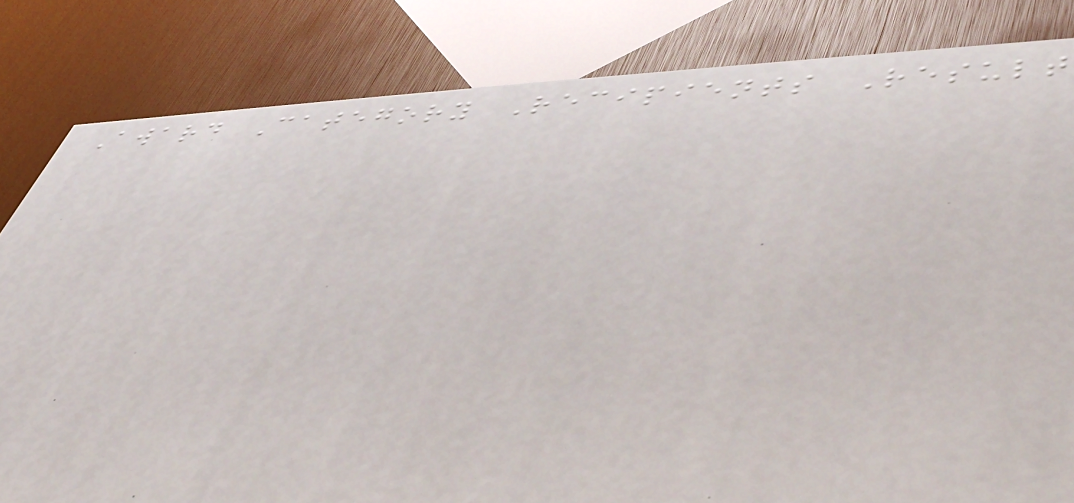Award Category Recipients Result
